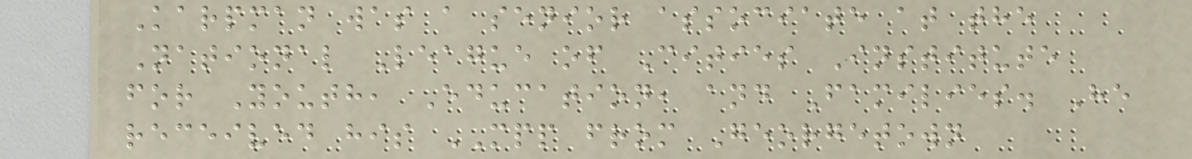Karpman was a senior associate at the
National League of Cities Institute
for Youth, Education, and Families. He
received his MPP from Georgetown
